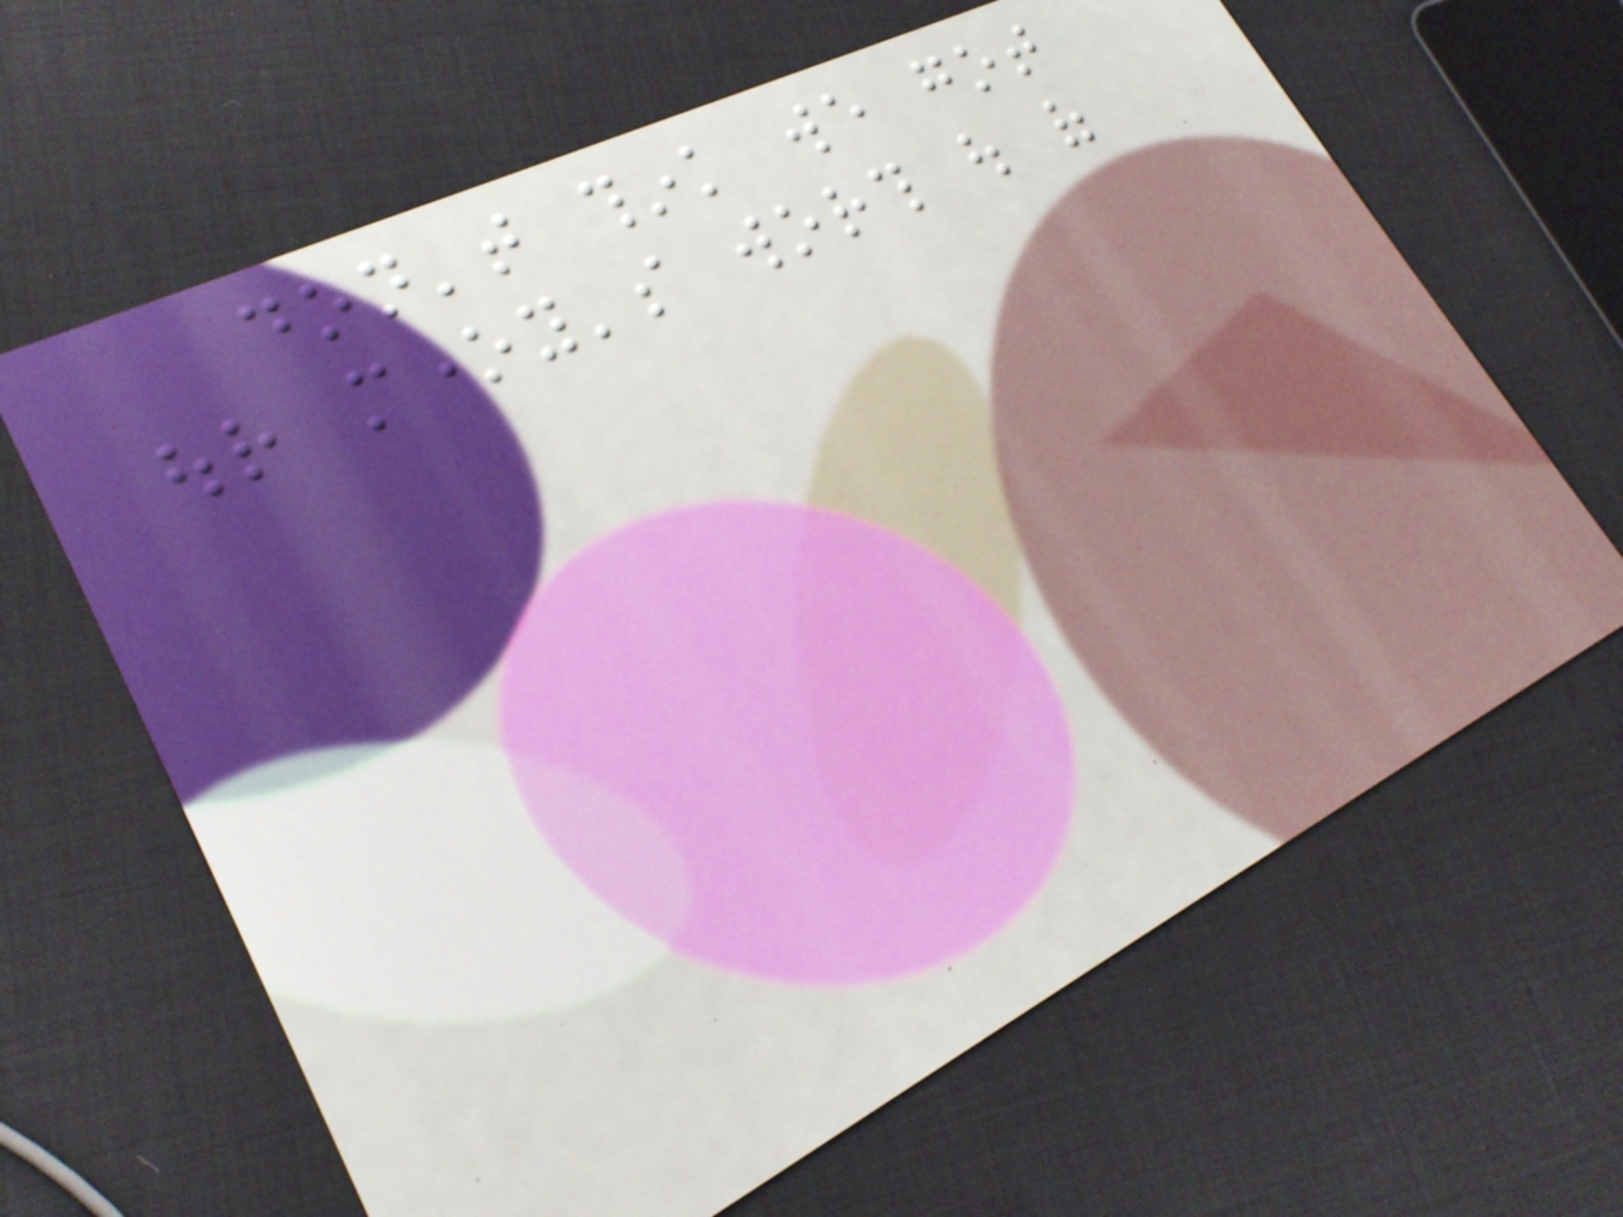don't think we got
our money's worth out of
